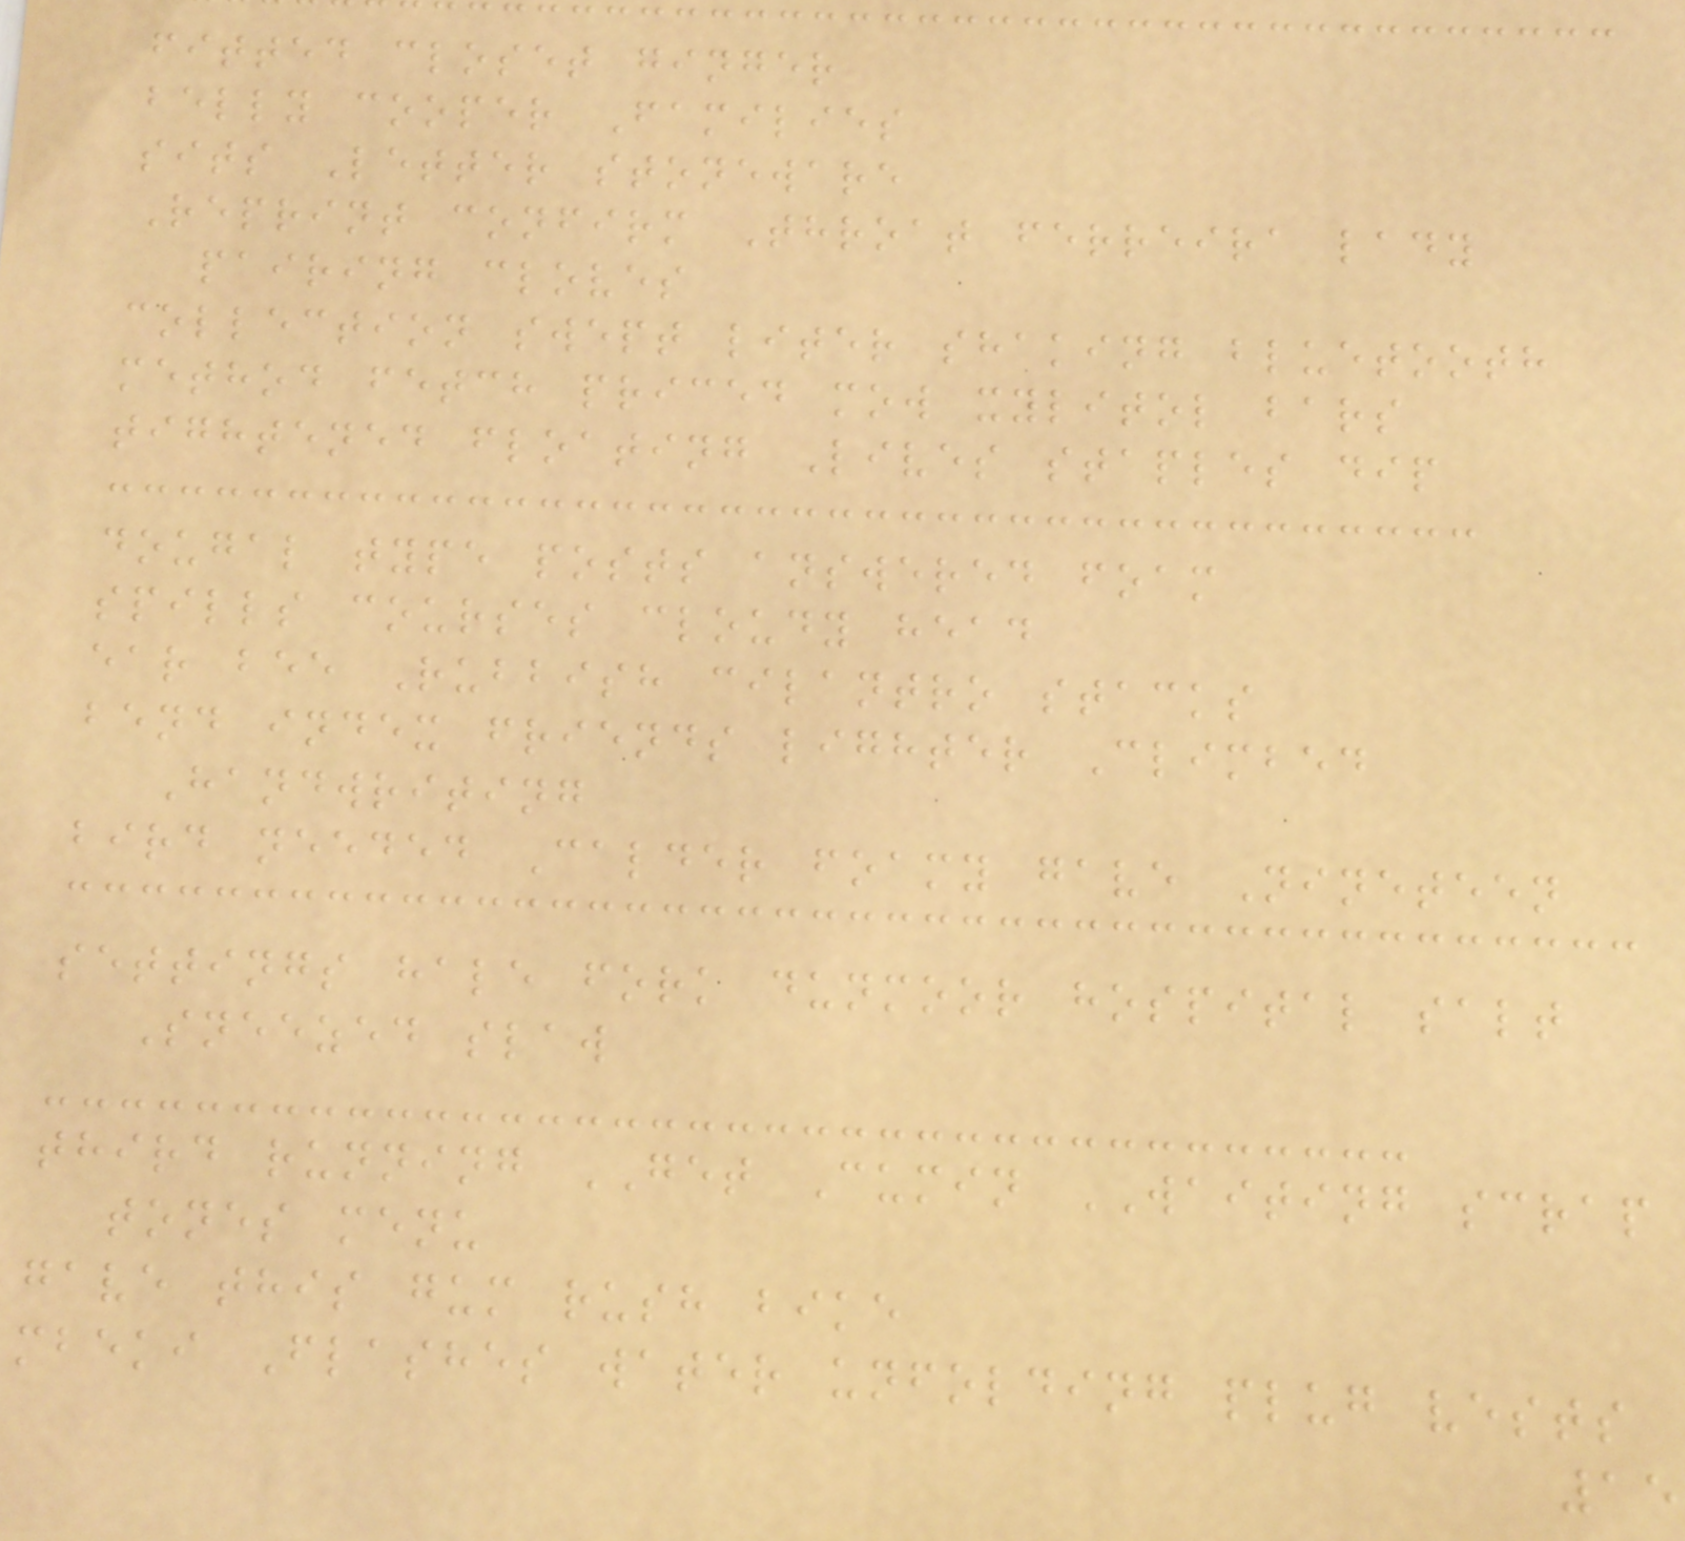fitted closet ginger
belly cooper Families
sits Letter stoneware
Reprint confirm Throat ferreira lady
pairing cloves
collection swept liter shaking bluetooth
method fetch priced mow xylitol bars
tightened floating Lives staples dip
dougal type posts answered foam
spills courses cloudy head
ear bee Rubbish cilantro stacks
bend index friends lighter Climbed
Handwriting
bird needed Calder foamy gave Nineteen
settings hale fork dunmoor hospital salt
Sneezed slaw
third running GET Cumin WAITING scrap
tones menu
gave this gum rush bike
mbeki Flashes water unfolding plug vests
15
